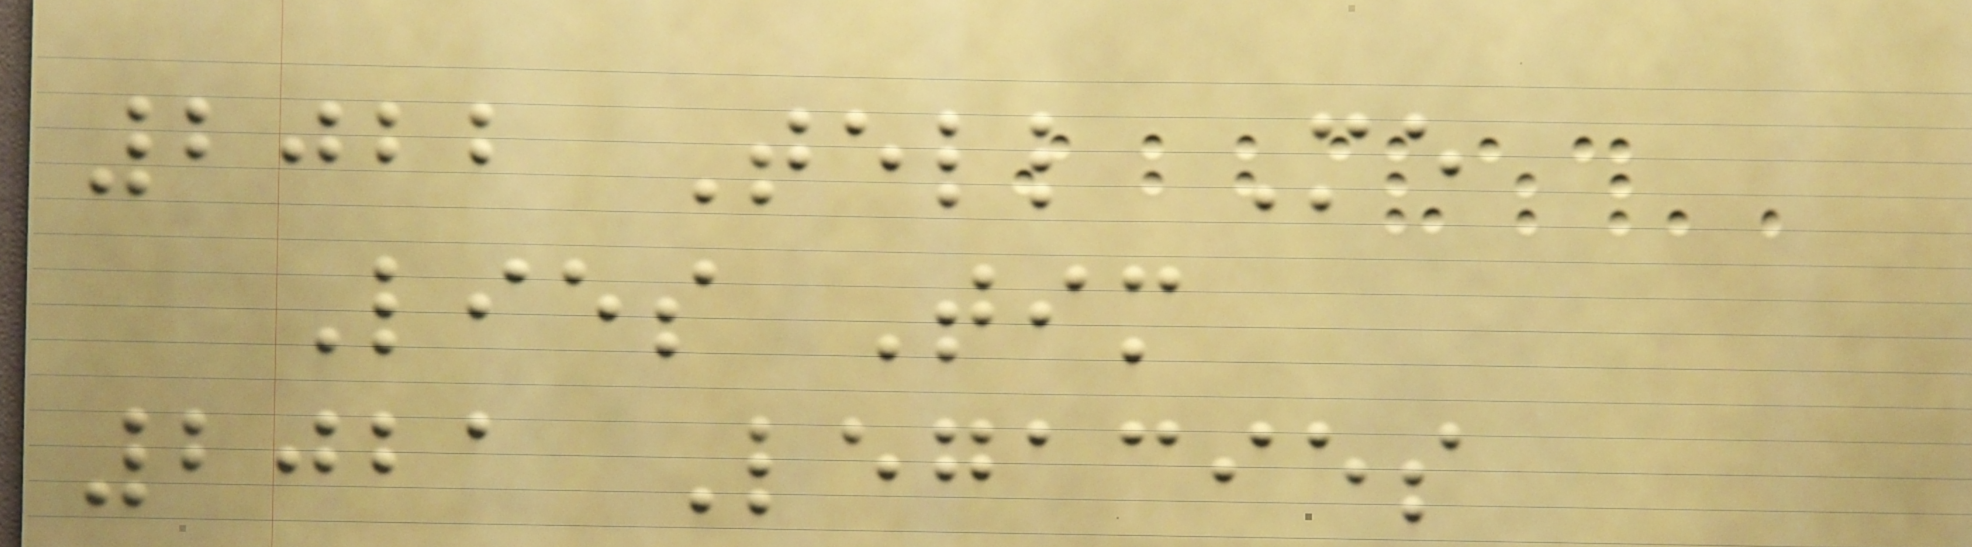2022 Tell Me
Lies Tim
2021 Legacies
